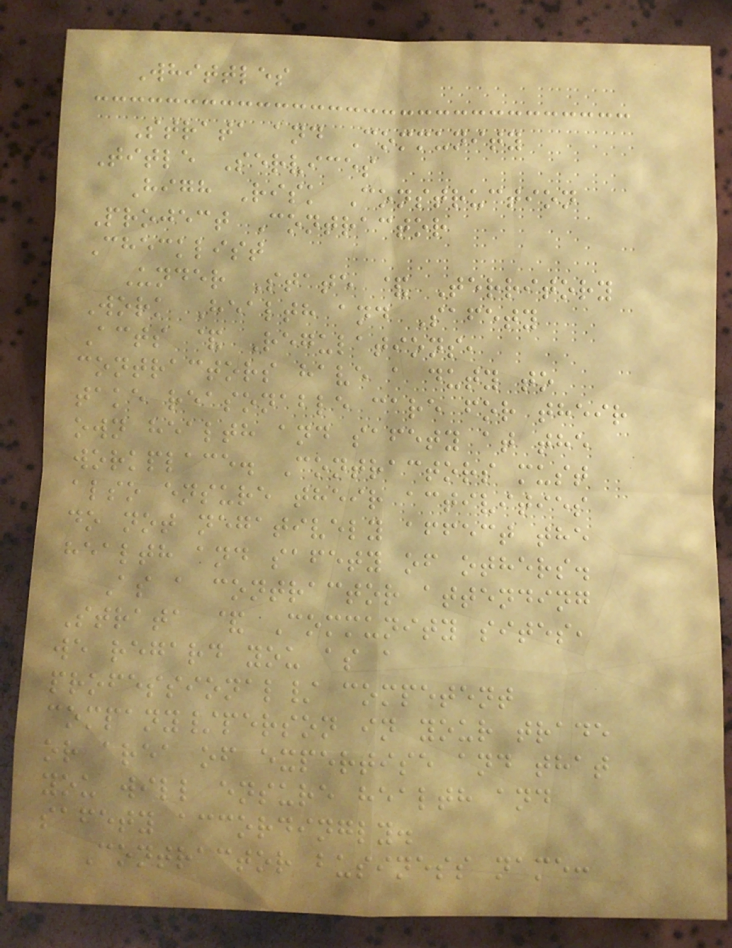Whittles
Strata and Community
Title Services
High Risk Construction
Project Contractor
Checklist
Under State & Territory
Work Health and Safety
Acts & Regulations,
contractors have a duty to
take reasonable care for their
own health and safety at the
workplace. Contractors must
also ensure their activities
do not negatively affect the
health and safety of others.
As a contractor attending
Strata & Community sites,
we regard you as a
professional/ competent
company/person in your trade
or area of expertise and that
you will ensure health and
safety accordingly.
Contractor business name:
